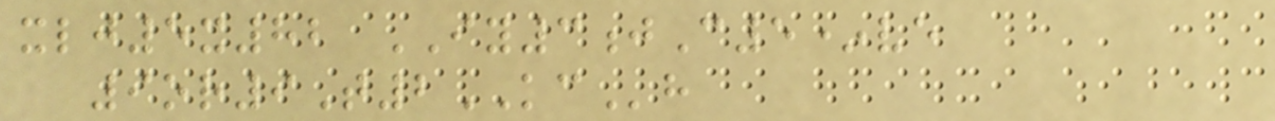xlj5x82 IY3jC5*ve
9or9T2KCh
